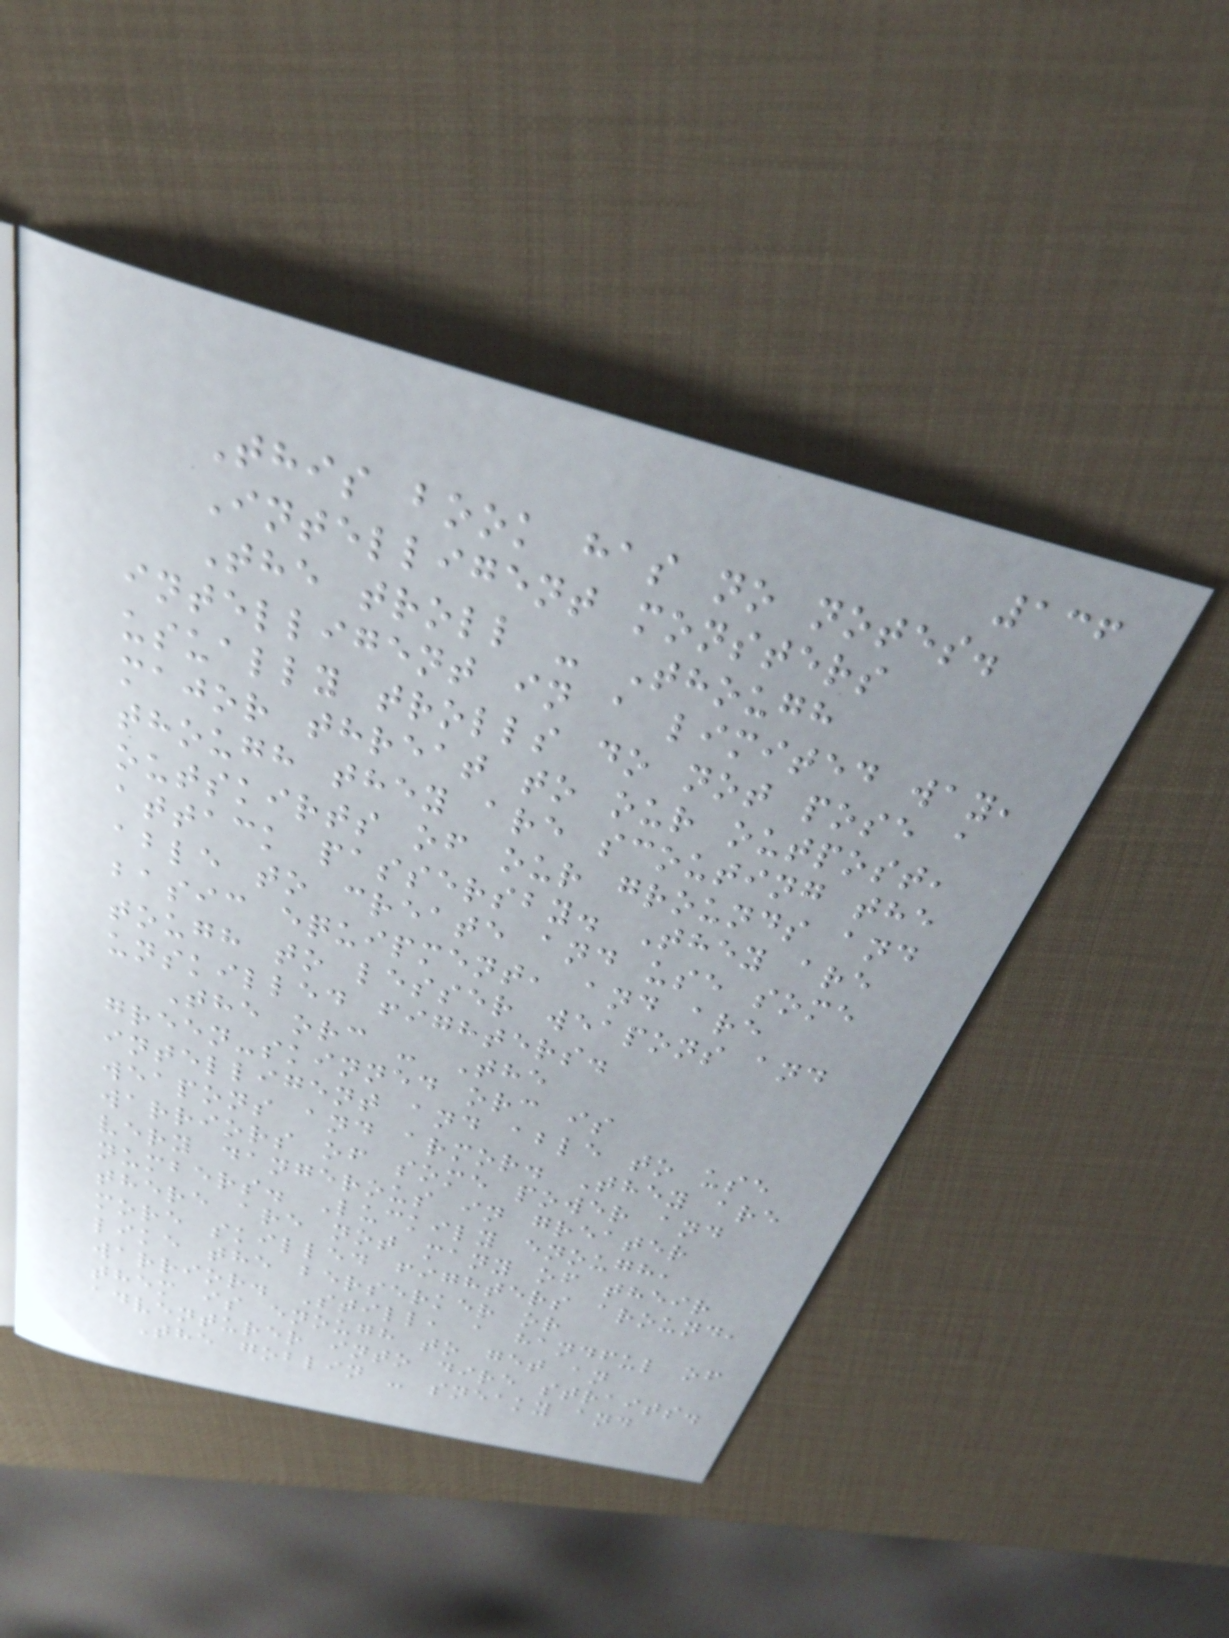136
This book has no notes.
Intelligent monsters
The troll - Though
intelligent in a limited way,
usually trolls do not pose a
major threat to our outpost,
though they are scouting the
outskirts of our grounds and
attack passersby. They are
able to create and use some
basic equipment, and are
tough to lesser weapons and
unskilled fighters.
The orc - The
green-skinned orc is
intelligent and able to use
weapons and armor. They are
warriors of some power and
very dangerous in greater
numbers. Luckily enough,
there are not many of their
more skilled fighters around,
like the berserker or
warrior. Still, a handful of
them is enough to get an
adventurer into dire straits.
The goblin - sneaky and
